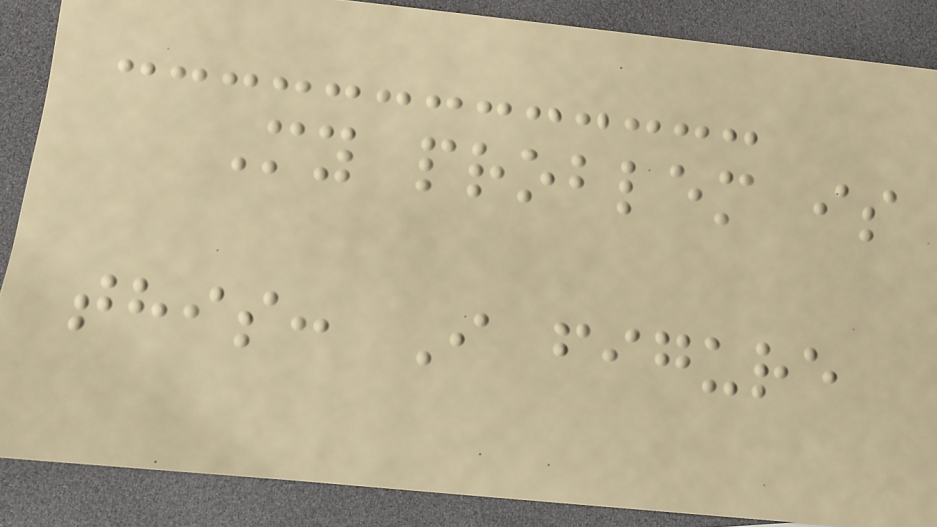My problem is
this: I figure
